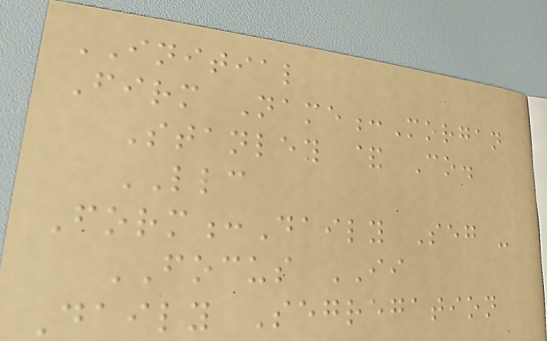INITIAL
Firm Name:Morgan
Stanley & Co.
LLC
Form:Daily Seg -
FOCUS II
Daily Segregation
